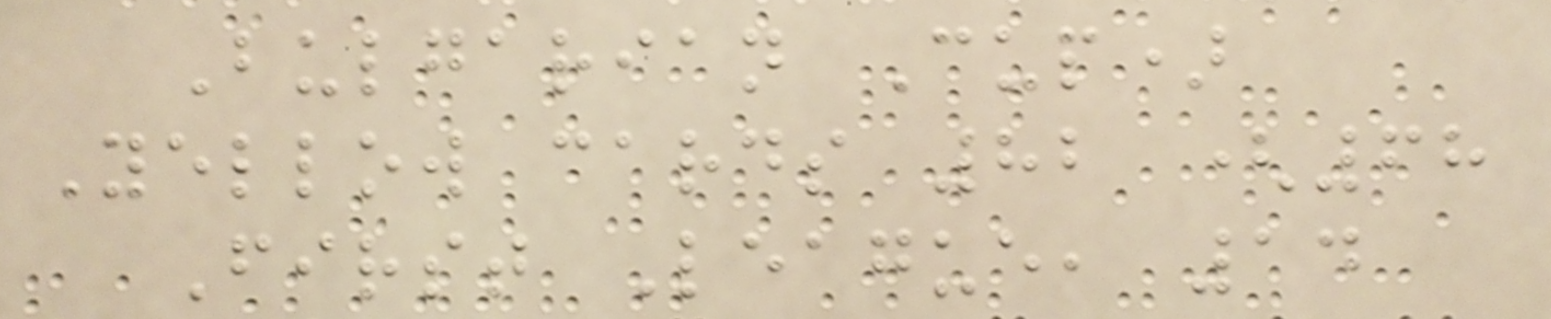Bulgarian Cup)
Yellow cards 82 (68
First League, 14
